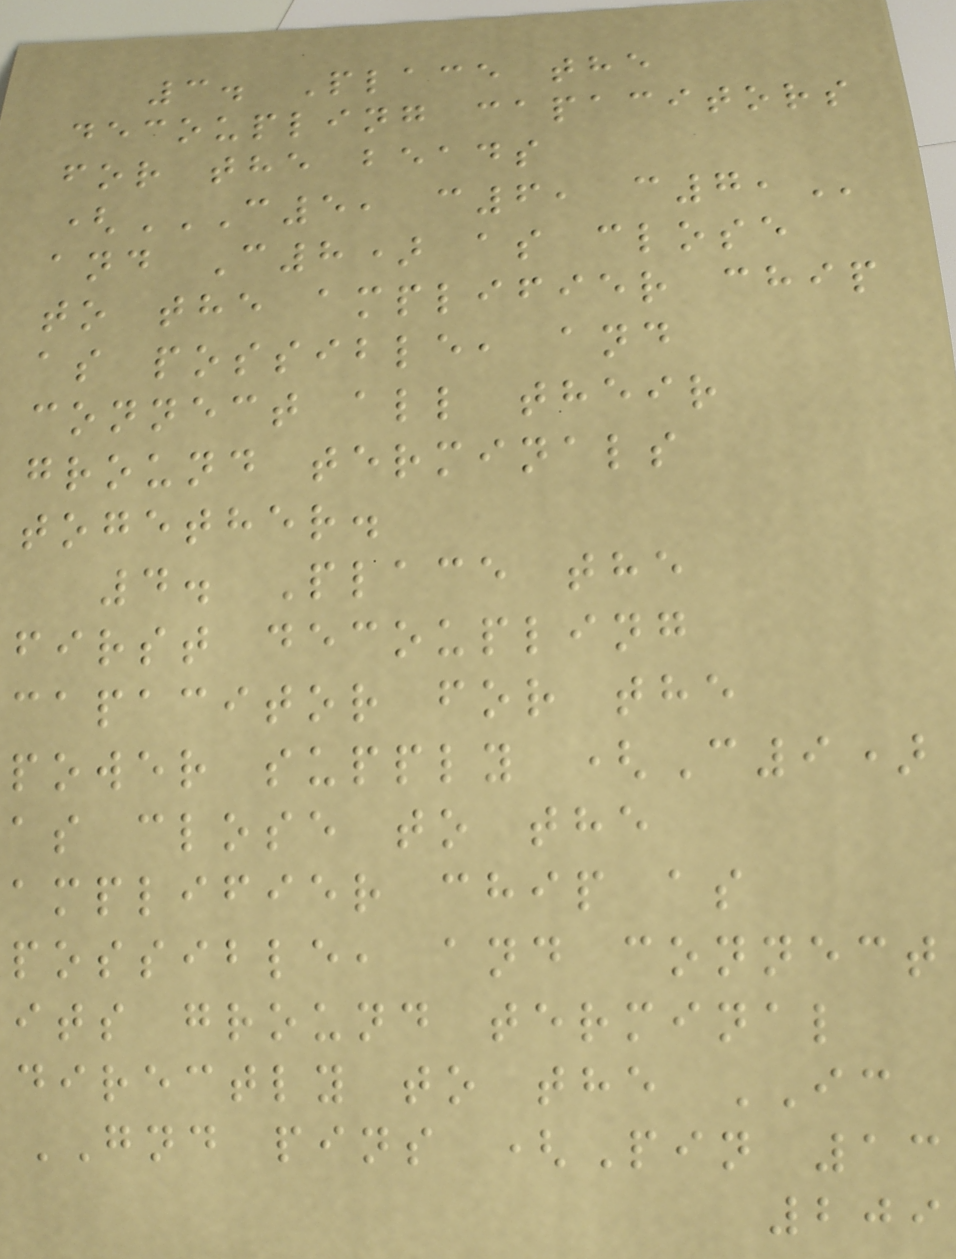3. Place the
decoupling capacitors
for the beads
(C5, C6, C7,
and C8) as close
to the amplifier chip
as possible, and
connect all their
ground terminals
together.
4. Place the
first decoupling
capacitor for the
power supply (C9)
as close to the
amplifier chip as
possible, and connect
its ground terminal
directly to the IC
GND pins (Pin 13
209
